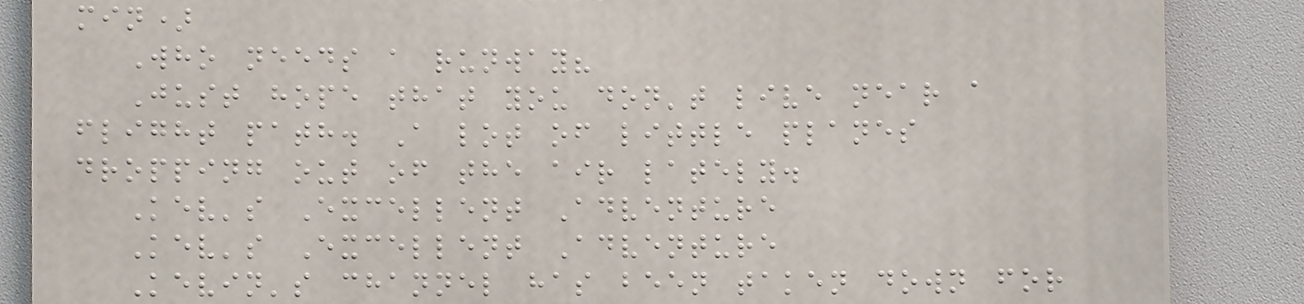min)
Who needs a runway?
Just hope that you don't live near a
flight path. A lot of little planes
dropping out of the air lately.
Kev's Excellent Adventure
Kev's Excellent Adventure
Kevin's channel has been taken down for
